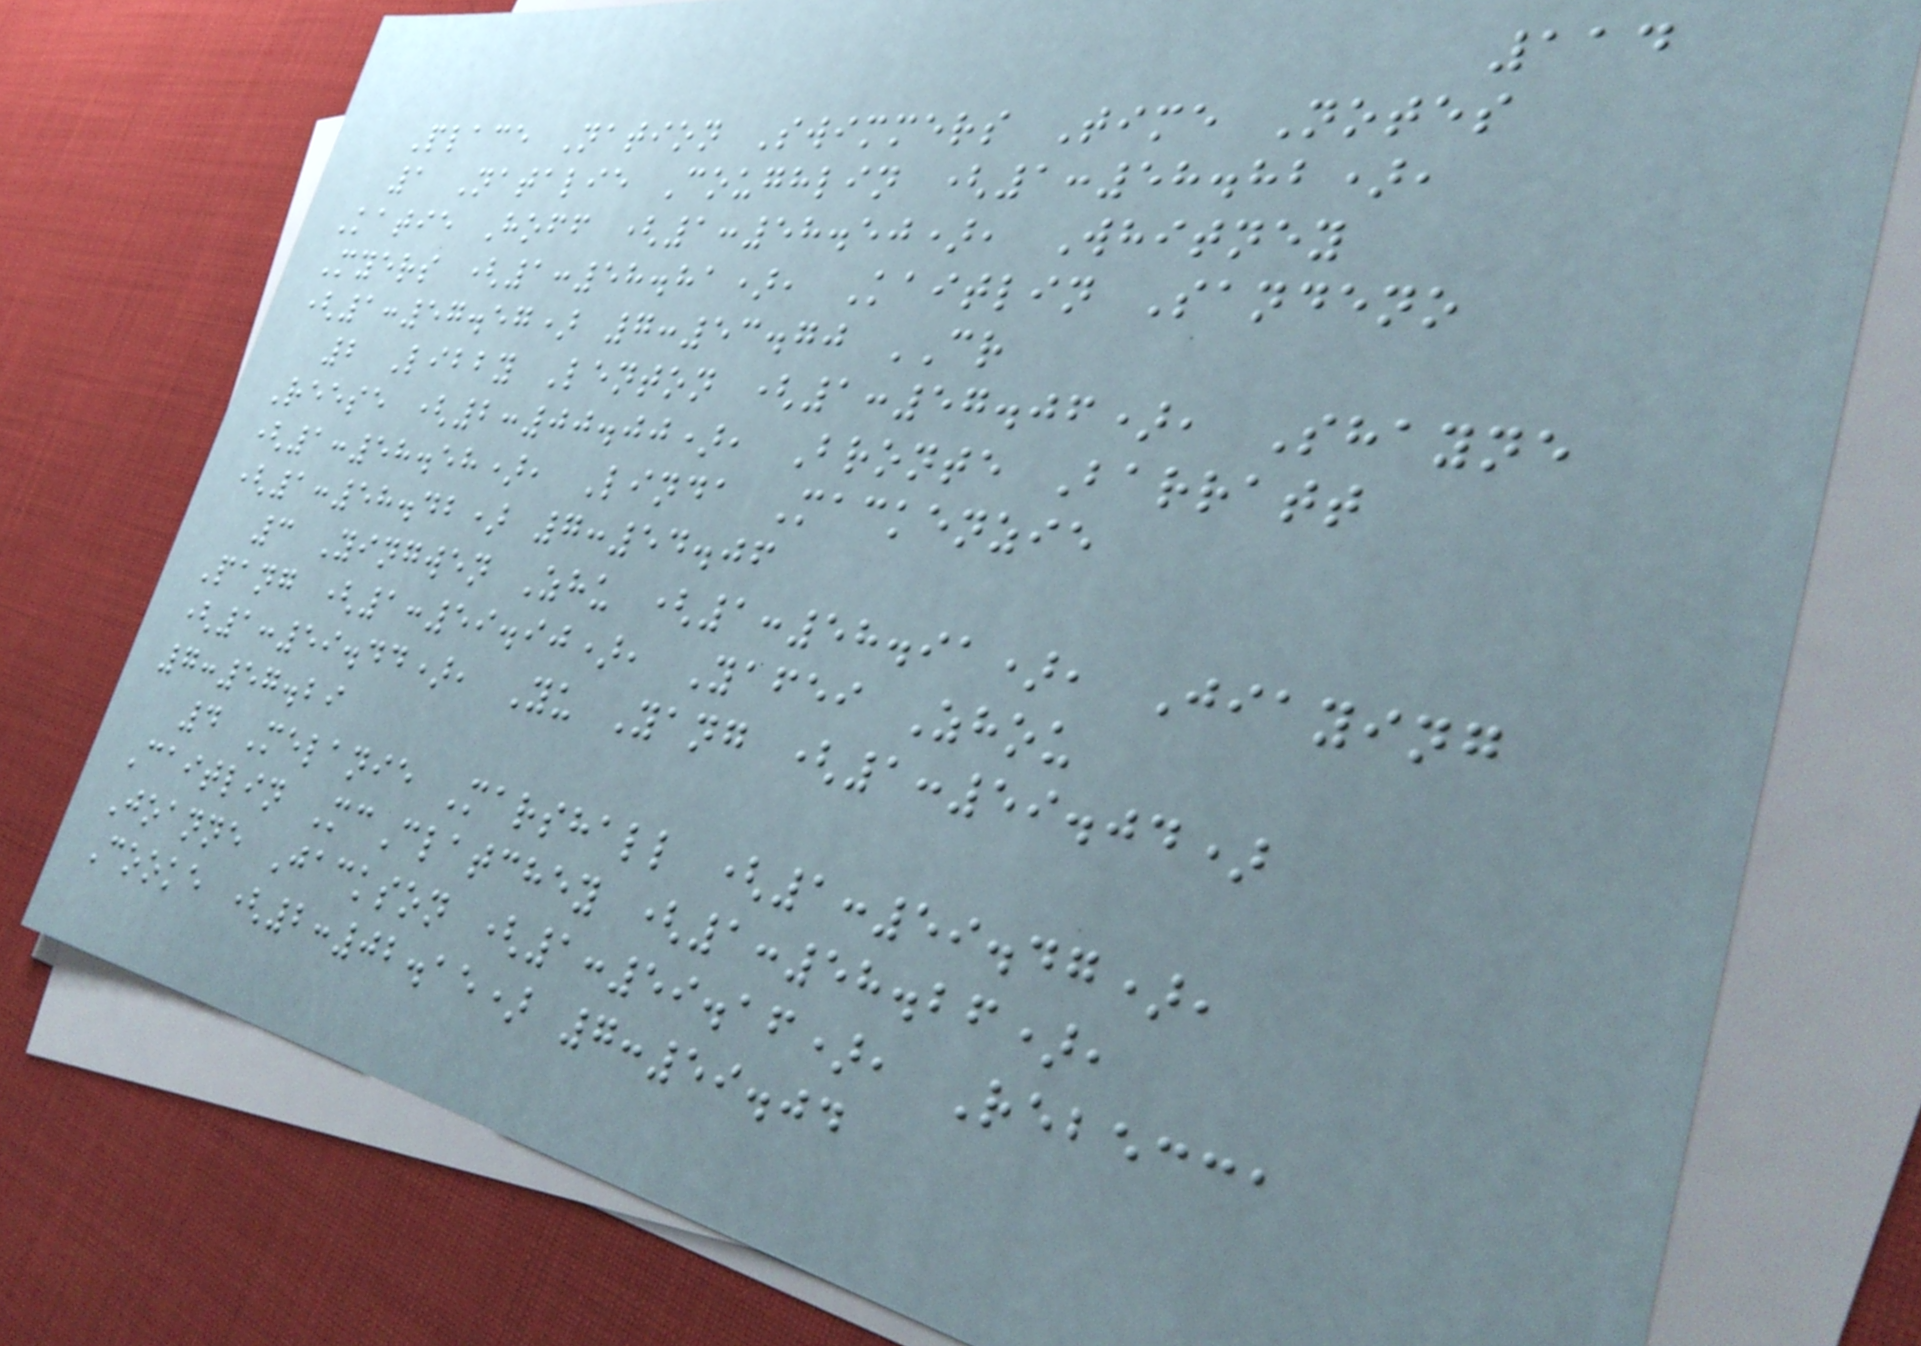114
Place Nation Swimmers Time Notes
1 Natalie Coughlin (1:58.82),
Katie Hoff (1:58.50), Whitney
Myers (1:58.81), Kaitlin Sandeno
(1:57.57) 7:53.70 CR
2 Libby Lenton (1:57.06), Shayne
Reese (2:00.00), Bronte Barratt
(1:58.58), Linda Mackenzie
(1:58.42) 7:54.06
3 Yingwen Zhu (1:58.91), Jiaying
Pang (1:59.90), Yafei Zhou
(1:59.44), Yu Yang (1:59.04)
7:57.29
4 Melanie Marshall (1:59.47),
Caitlin McClatchey (1:58.26),
Joanne Jackson (1:59.16), Rebecca
Cooke (2:02.15) 7:59.04
